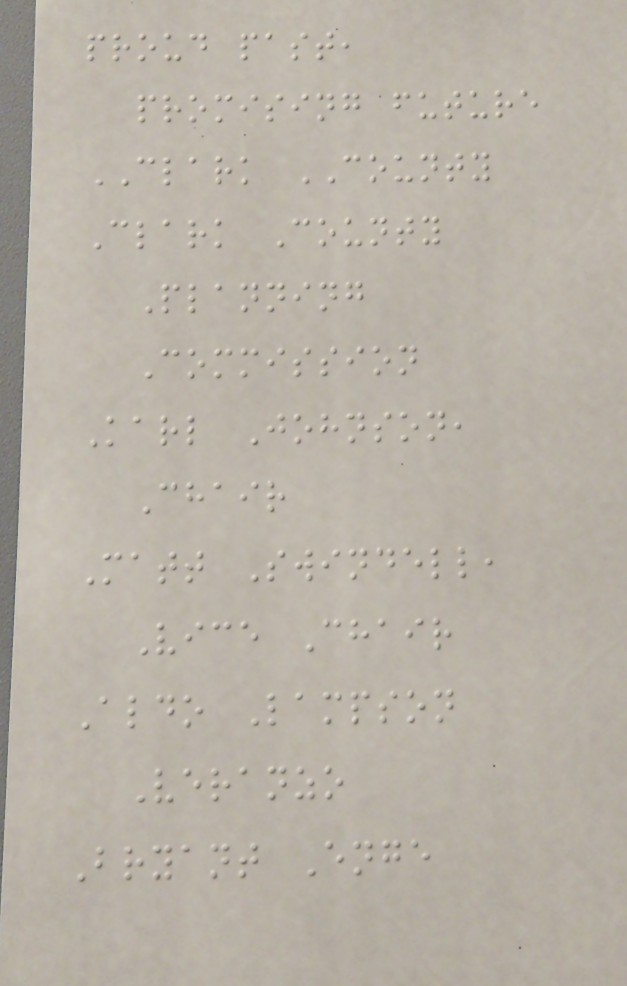proud past,
promising future
CLARK COUNTY
Clark County
Planning
Commission
Karl Johnson,
Chair
Matt Swindell,
Vice Chair
Aldo Lampson
Veranzo
Bryant Enge
